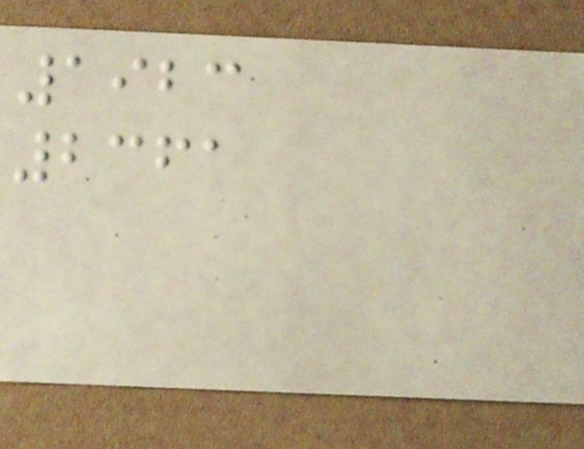1923
2361
